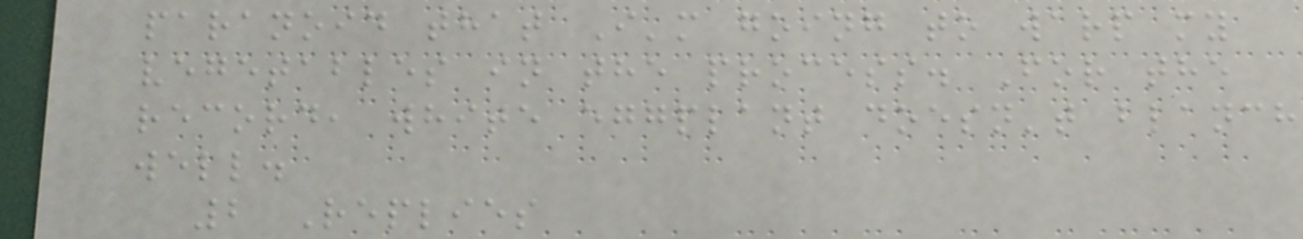paranoid that I'm going to warp my
vegetables in the process. For the
record, white eggplant doesn't blanch
well.
2 Replies
